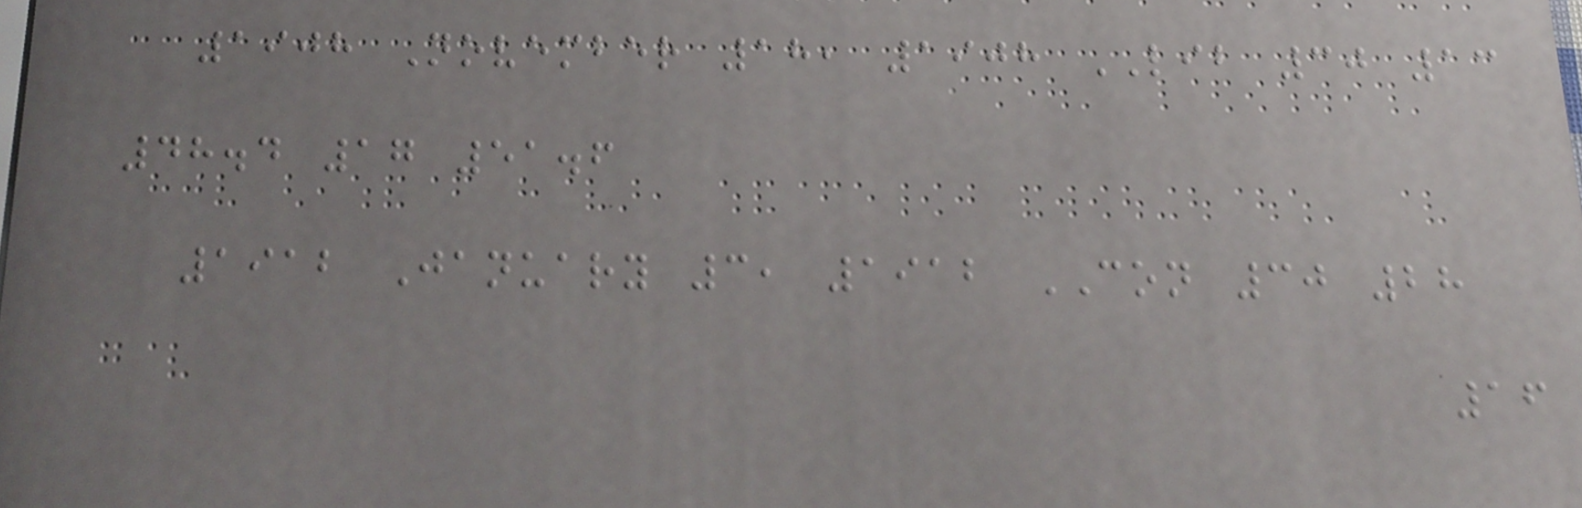1908 November 18, 1908 LIB 30 13
48.4 17 51.6
1912 January 3, 1912 CON 30 28
16
